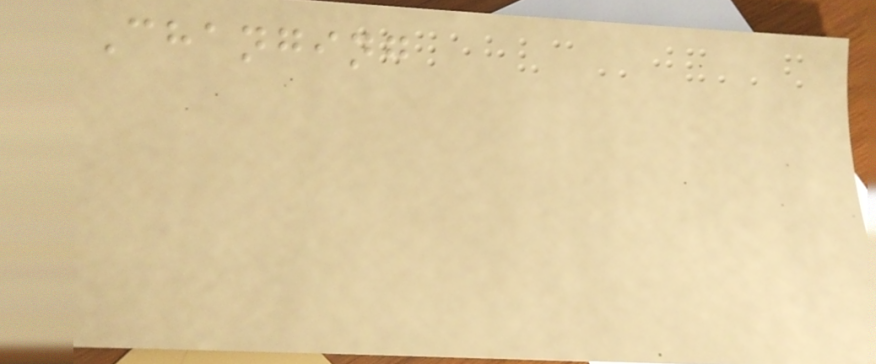Changing
